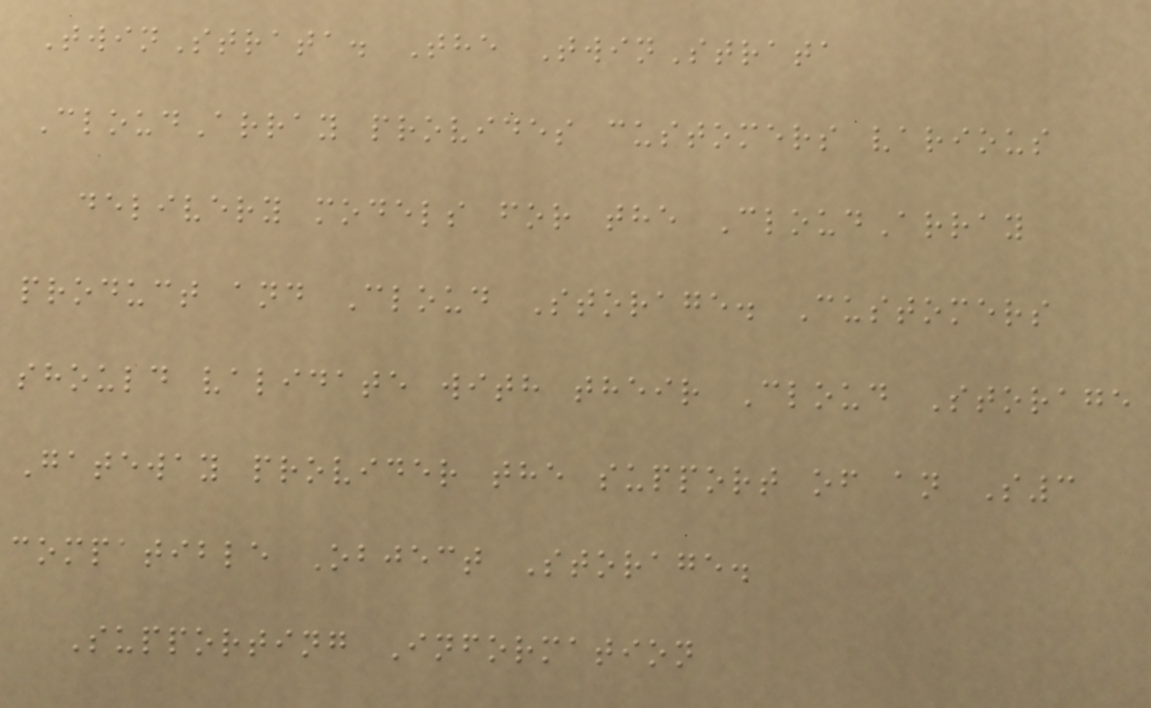TwinStrata. The TwinStrata
CloudArray provides customers various
delivery models for the CloudArray
product and Cloud Storage. Customers
should validate with their Cloud Storage
Gateway provider the support of an S3
compatible Object Storage.
Supporting Information
